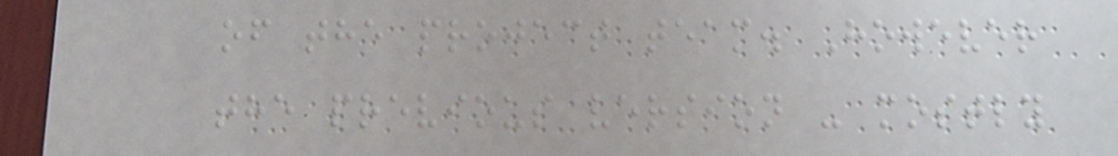of the project team. However
the previous version - mostly
